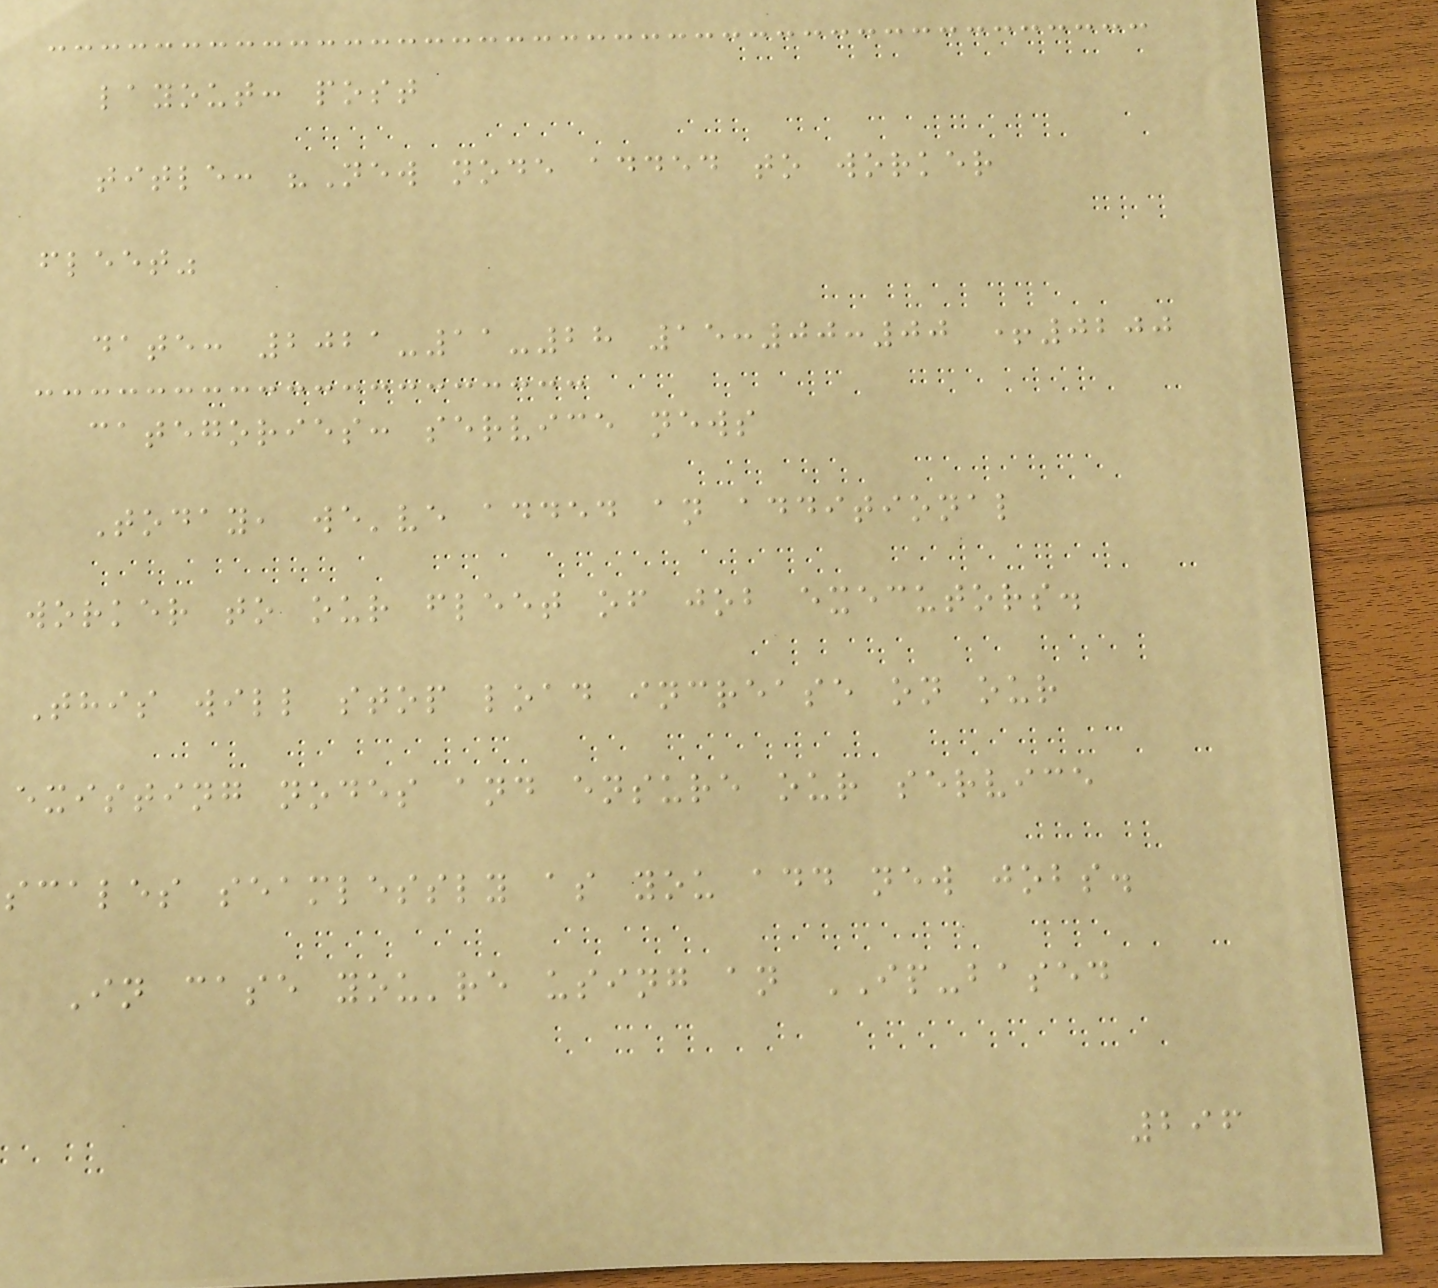layout: post
title: "New node added to worker
fleet"
date: 2021-11-28 15:00:00 +0200
categories: service news
Today, we've added an additional
worker to our fleet of job executors.
This will stop load increase on our
existing nodes and ensure our service
scales seamlessly as you add new jobs.
In case you're using an IP-based
296
